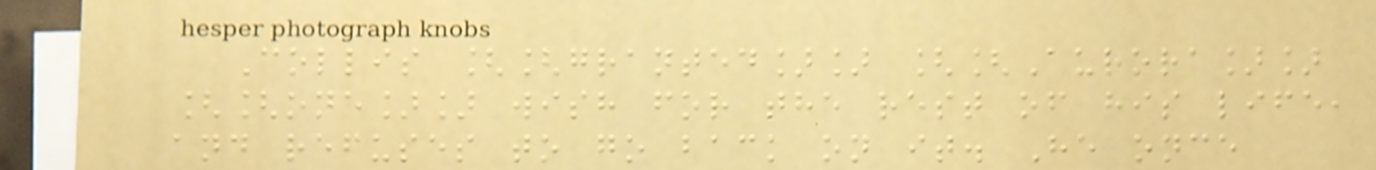Collis [[granted]] [[Aurora]]
[[one]] wish for the rest of his life,
and refuses to go back on it. He once
